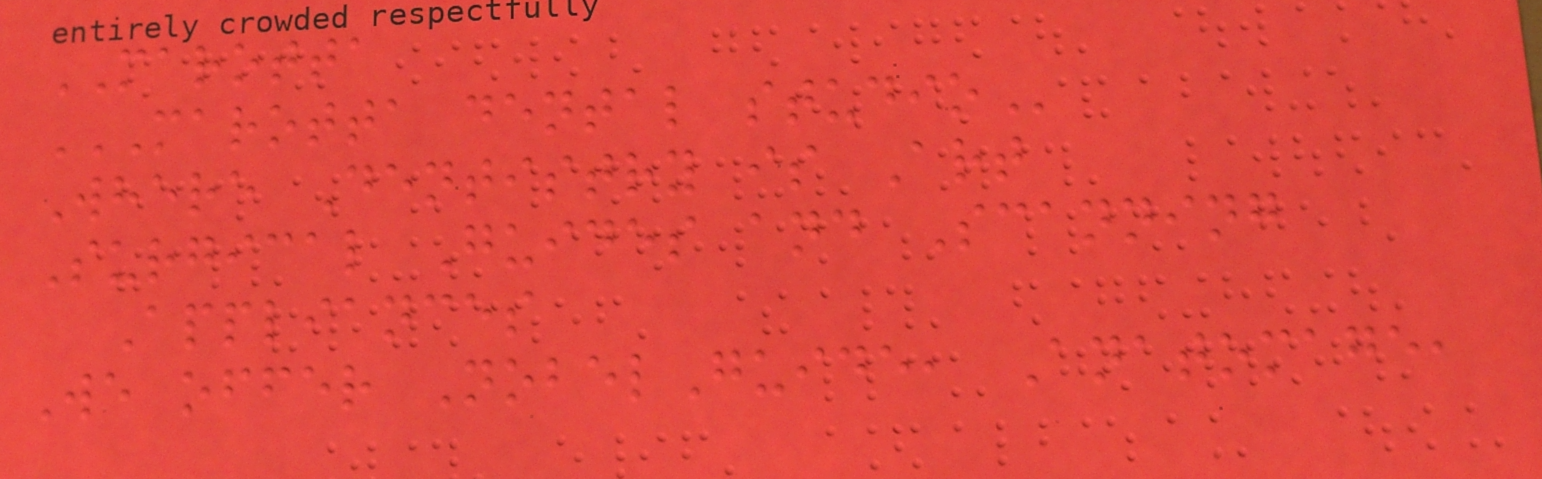MAROTTA
MAROTTA DENTAL STUDIO
Where Dentistry is Art
Surgical Guides and Scanning
Appliances
We offer NobelGuide, Anatomage,
